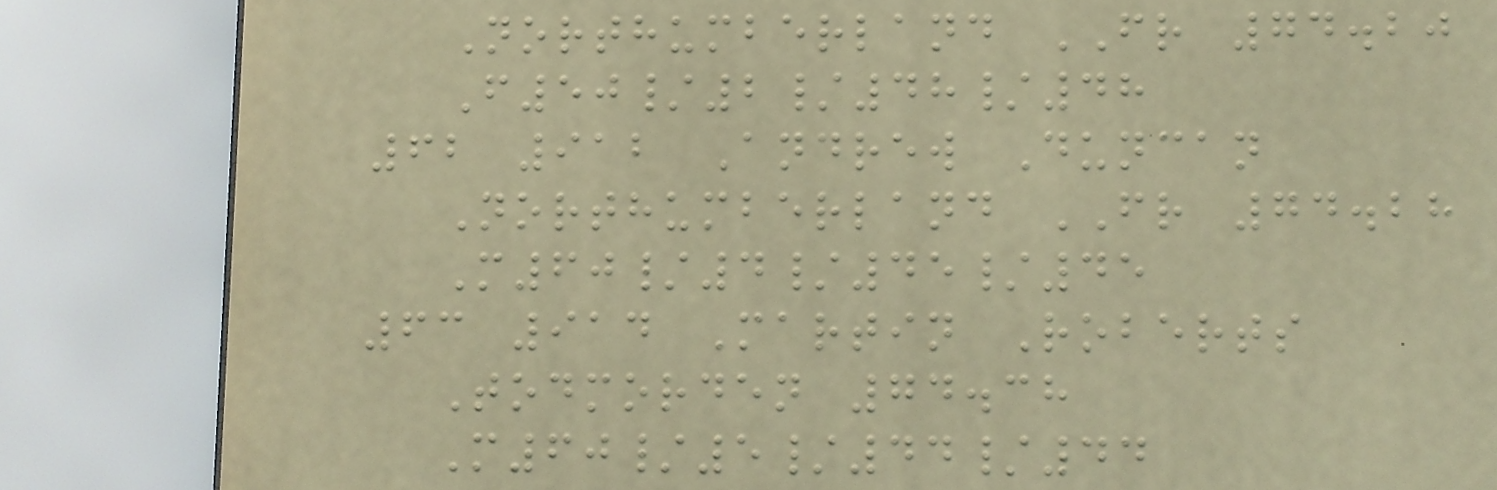Northumberland FR 74.20
F50/2/48/48
62 912 Andrew Duncan
Northumberland FR 74.28
M60/4/45/45
63 914 Martin Roberts
Todmorden 74.38
M60/5/44/44
